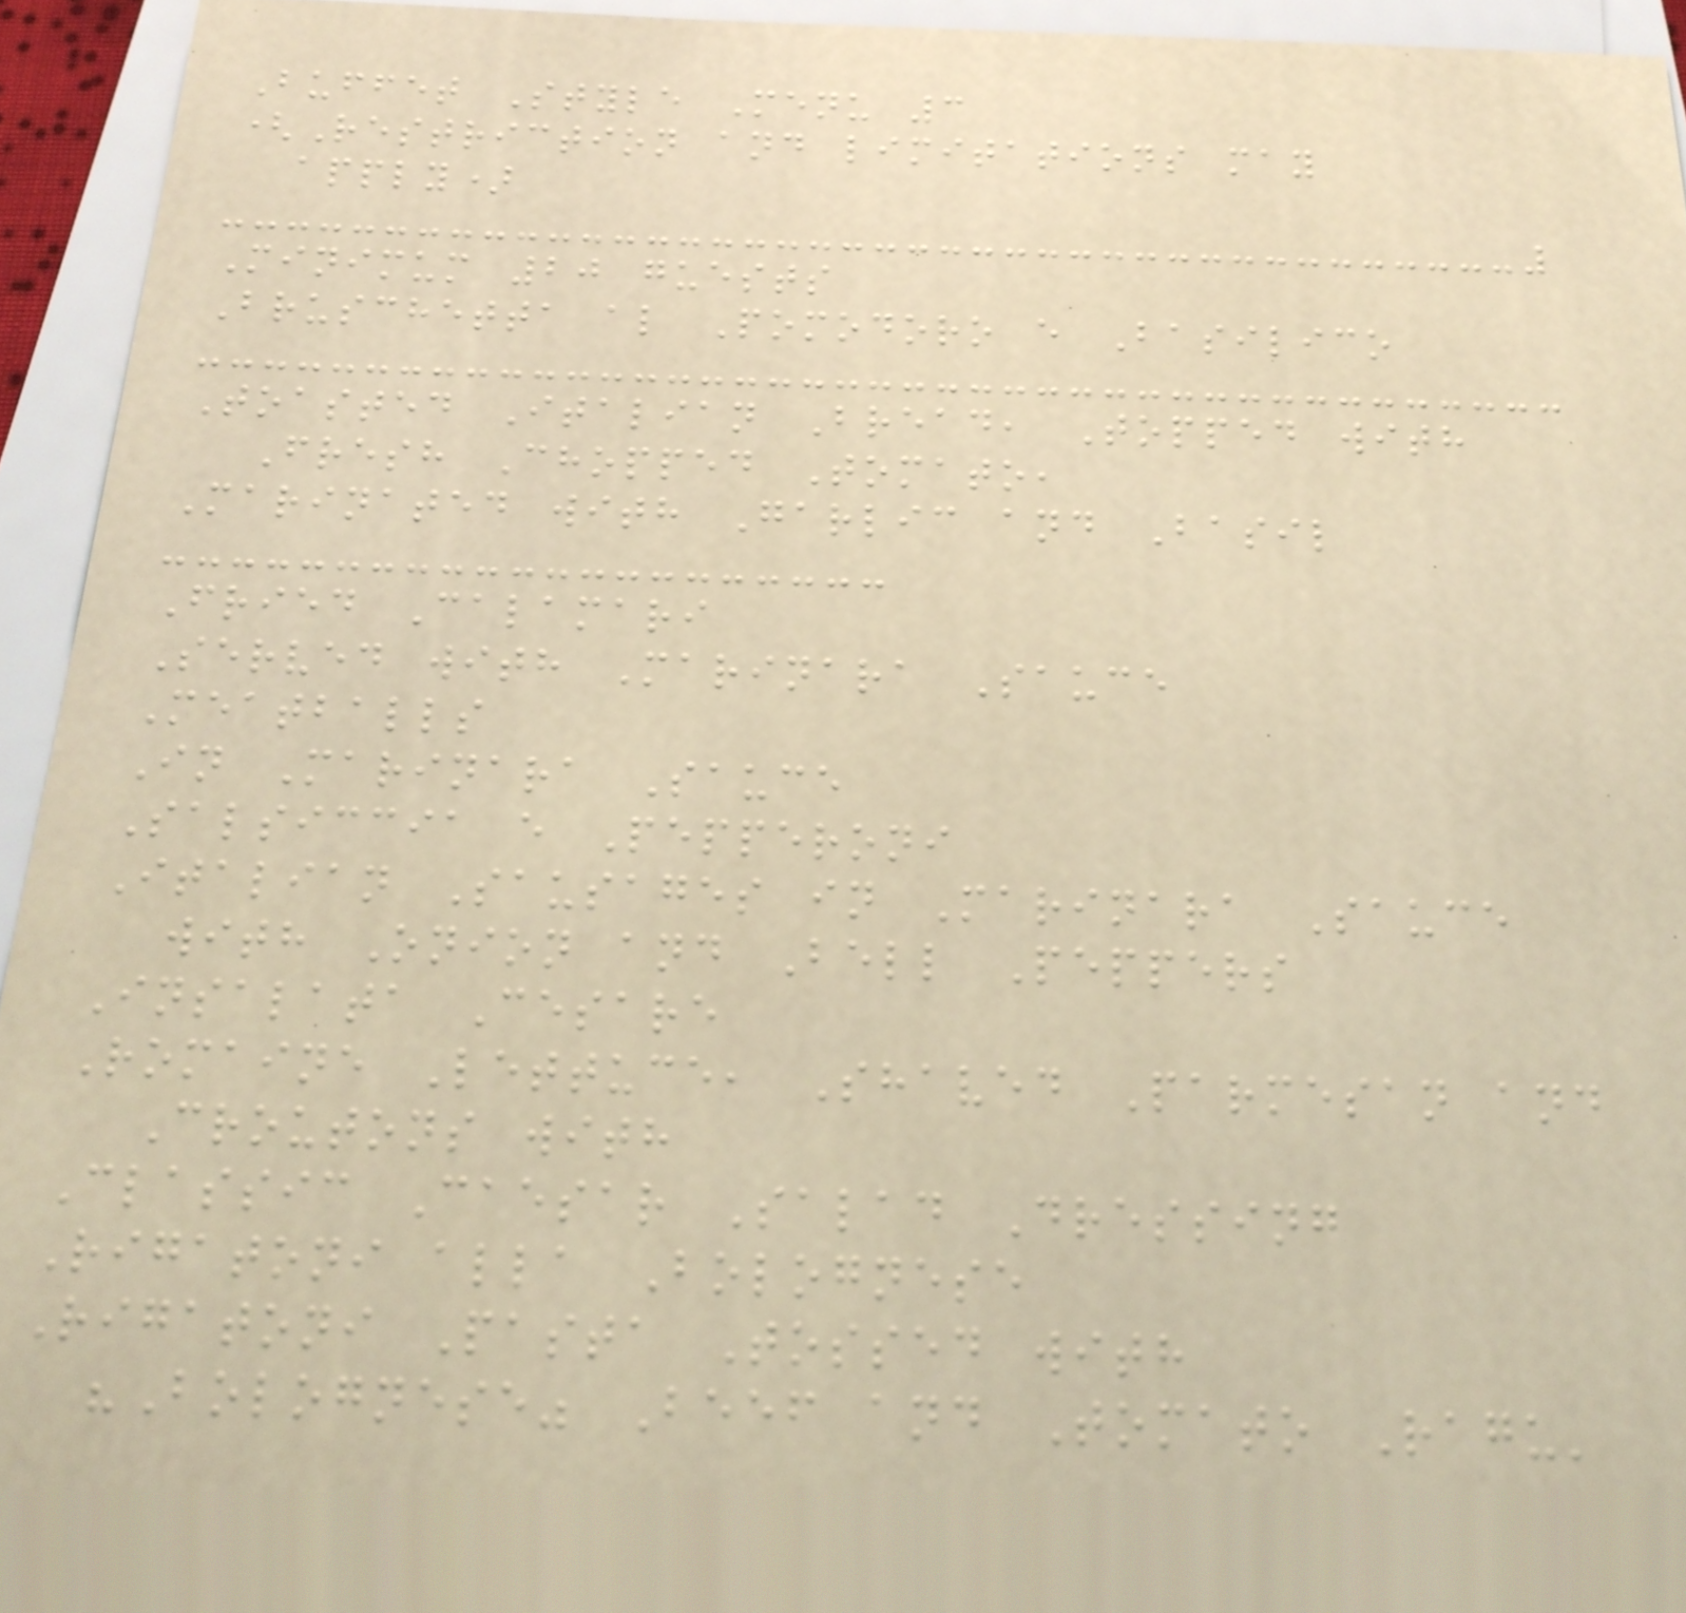Buffet Style Menu 3
(Restriction and limitations may
apply)
Minimum 20 guests
Bruschetta al Pomodoro e Basilico
Toasted Italian Bread, Topped with
Fresh Chopped Tomato,
Marinated with Garlic and Basil
Fried Calamari
Served with Marinara Sauce
Meatballs
In Marinara Sauce
Salsiccia e Pepperoni
Italian Sausages in Marinara Sauce
with Onion and Bell Peppers
Insalata Cesare
Romaine Lettuce, Shaved Parmesan and
Croutons with
Classic Caesar Salad Dressing
Rigatoni alla Bolognese
Rigatoni Pasta Tossed with
"Bolognese" Beef and Tomato Ragu'
